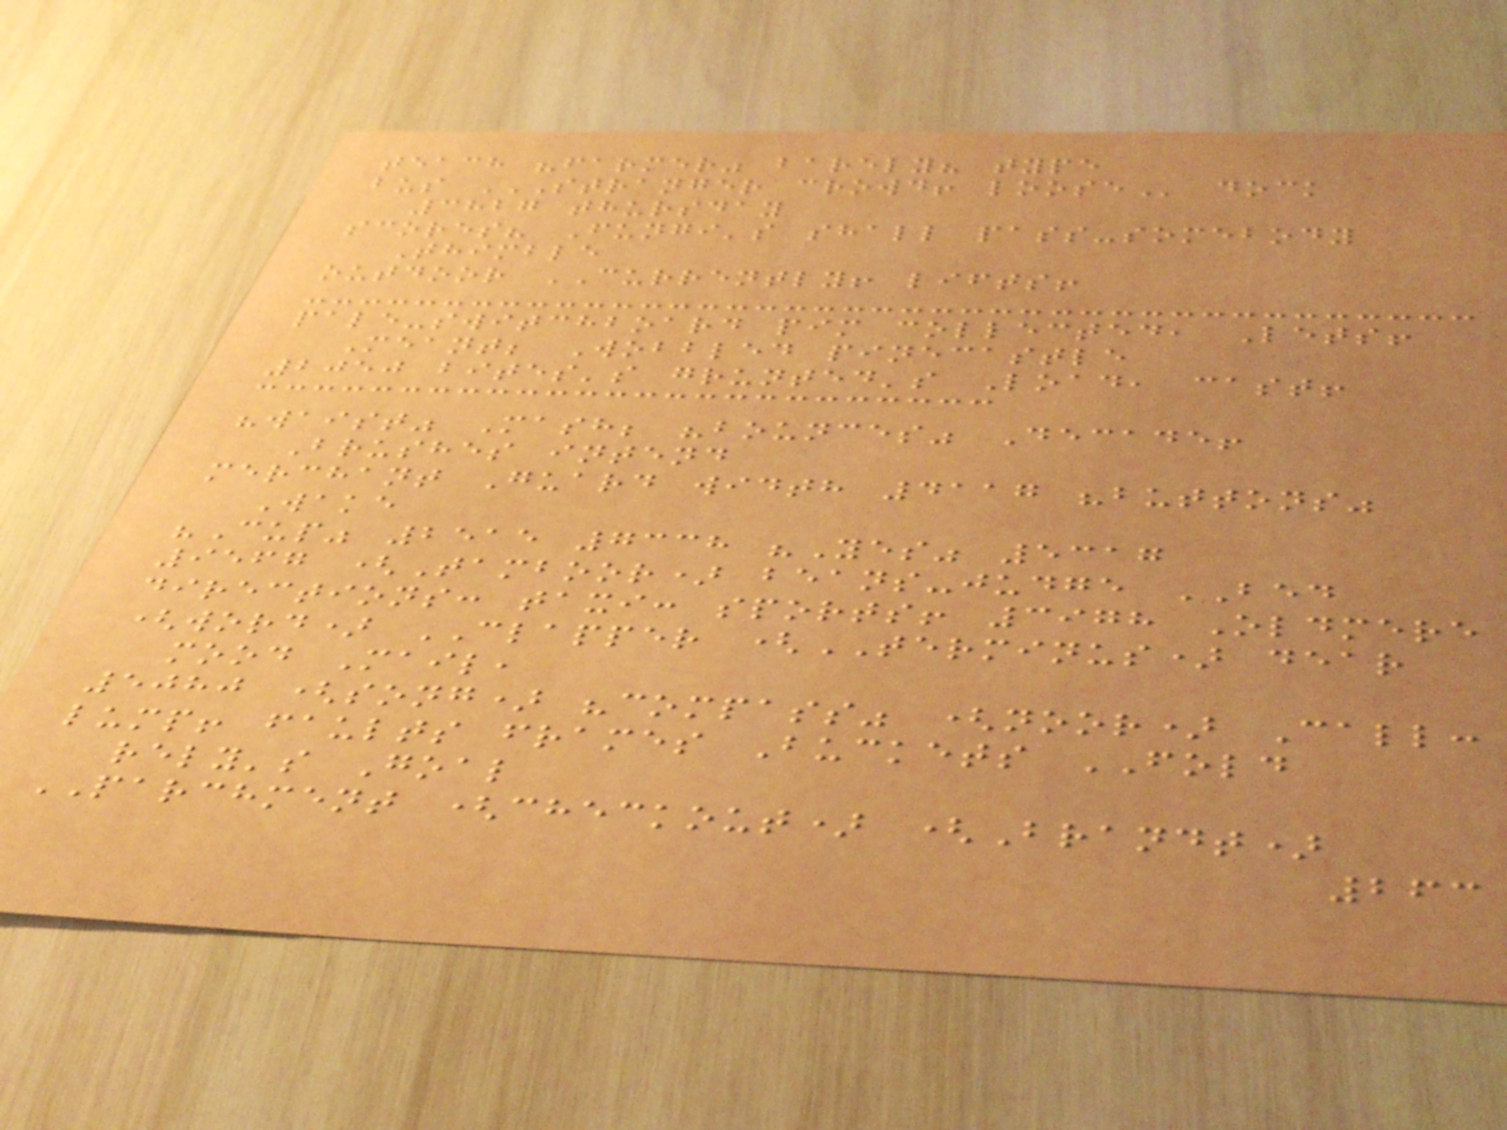teach "farmer" barely? type
bus STRANGER CROWD! LOOSE dock
3827 thursday
scores? Fungi's shall pass-somebody
Thimble
outdoor CURRENTLY! lifts!
pale-switchboard pim collected, Lets!
Meant; Wobbled pinecastle
2050 bites's grunted's Load, cast!
"waist" Mash; "bounces" Decade!
Brushes intend
merchant Guard width 4117 "buttons"
Wake
"Cup" 2515 7338 "Yes" 5317
9567 (Tamboor) beans-judge BED
directions: taxi: sports! 3978 Oldmere
(word) CLAPPER (TERMINUS) dear
mood Mail,
5080 (song) "compass" (noor) Call:
lump! faults frames Buckets FOLD
rely's Goal
PARCHMENT (checkout) (Brandt)
263
